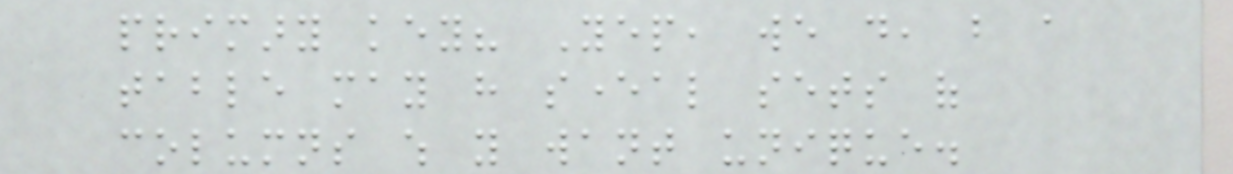primary key? Yep, we do, but a
table may have several sets of
columns which you want unique.
